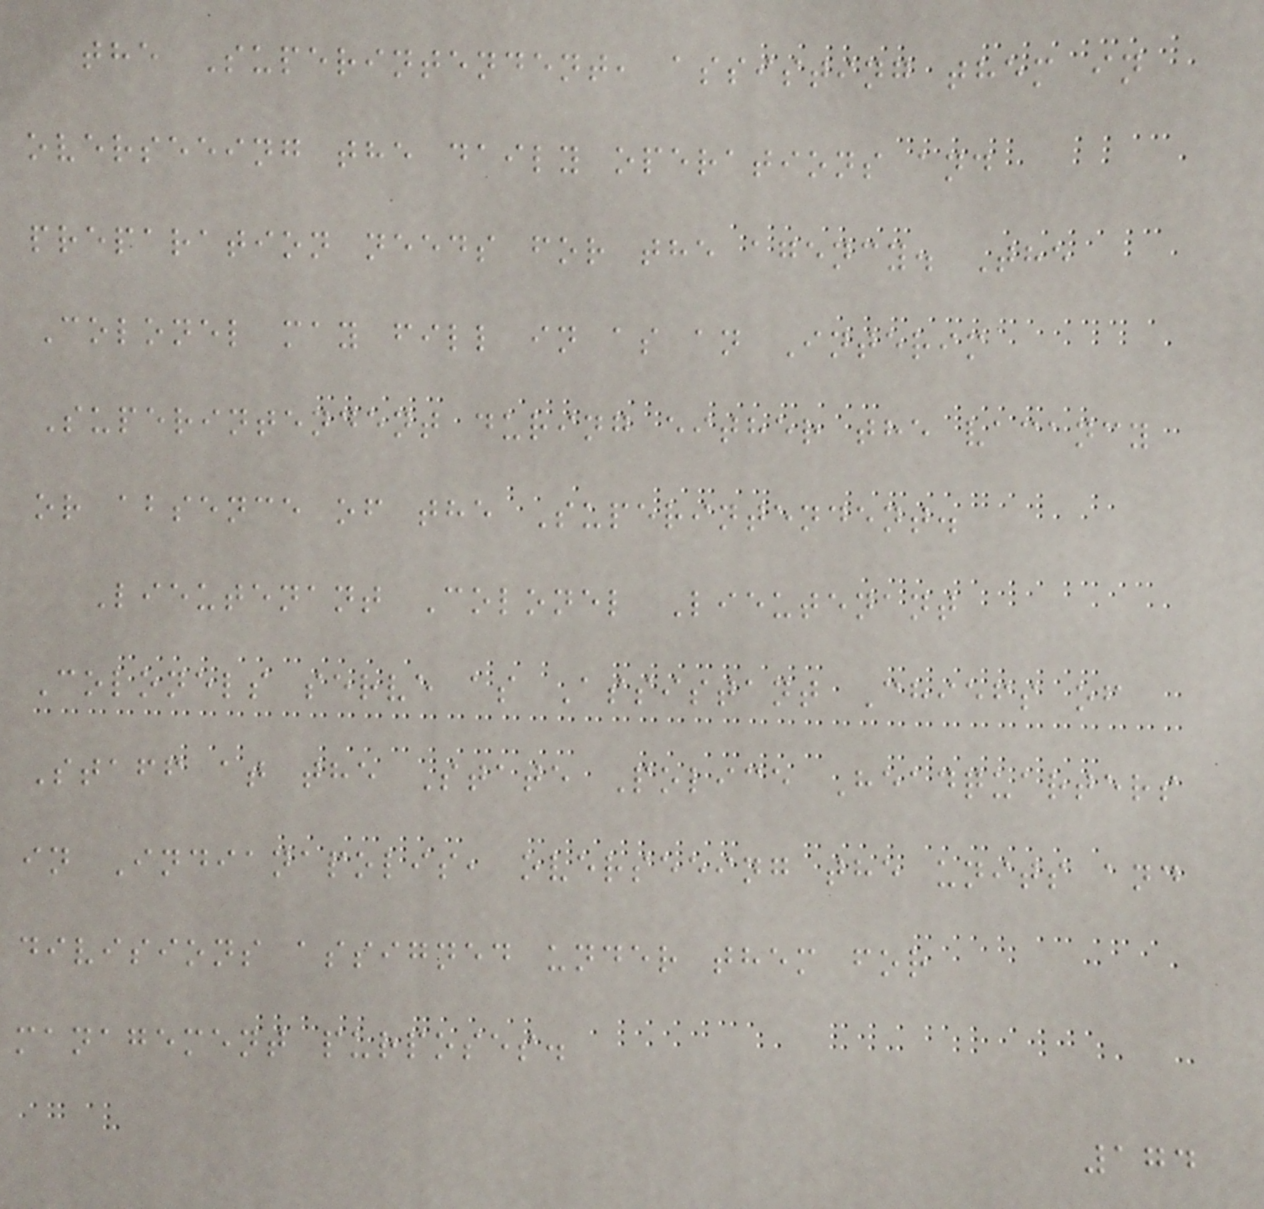the Superintendent, assisting them in
overseeing the daily operations and
preparation needs for the agency. The
Colonel may fill in as an Interim
Superintendent during either the vacancy
or absence of the Superintendent.
Lieutenant Colonel Lieutenant
Colonels serve as Assistant Chiefs of
Staff at the State Police Headquarters
in Indianapolis, overseeing the units and
divisions assigned under them for
management purposes.
174
